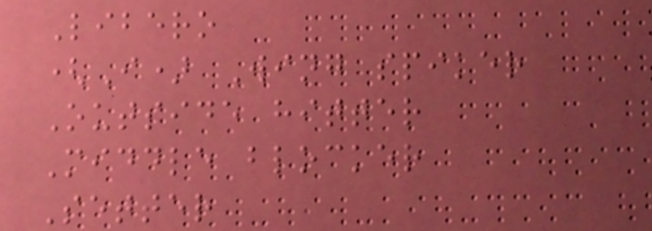Libero
(I) Wing spiker
Outside hitter
Middle blocker
Setter
